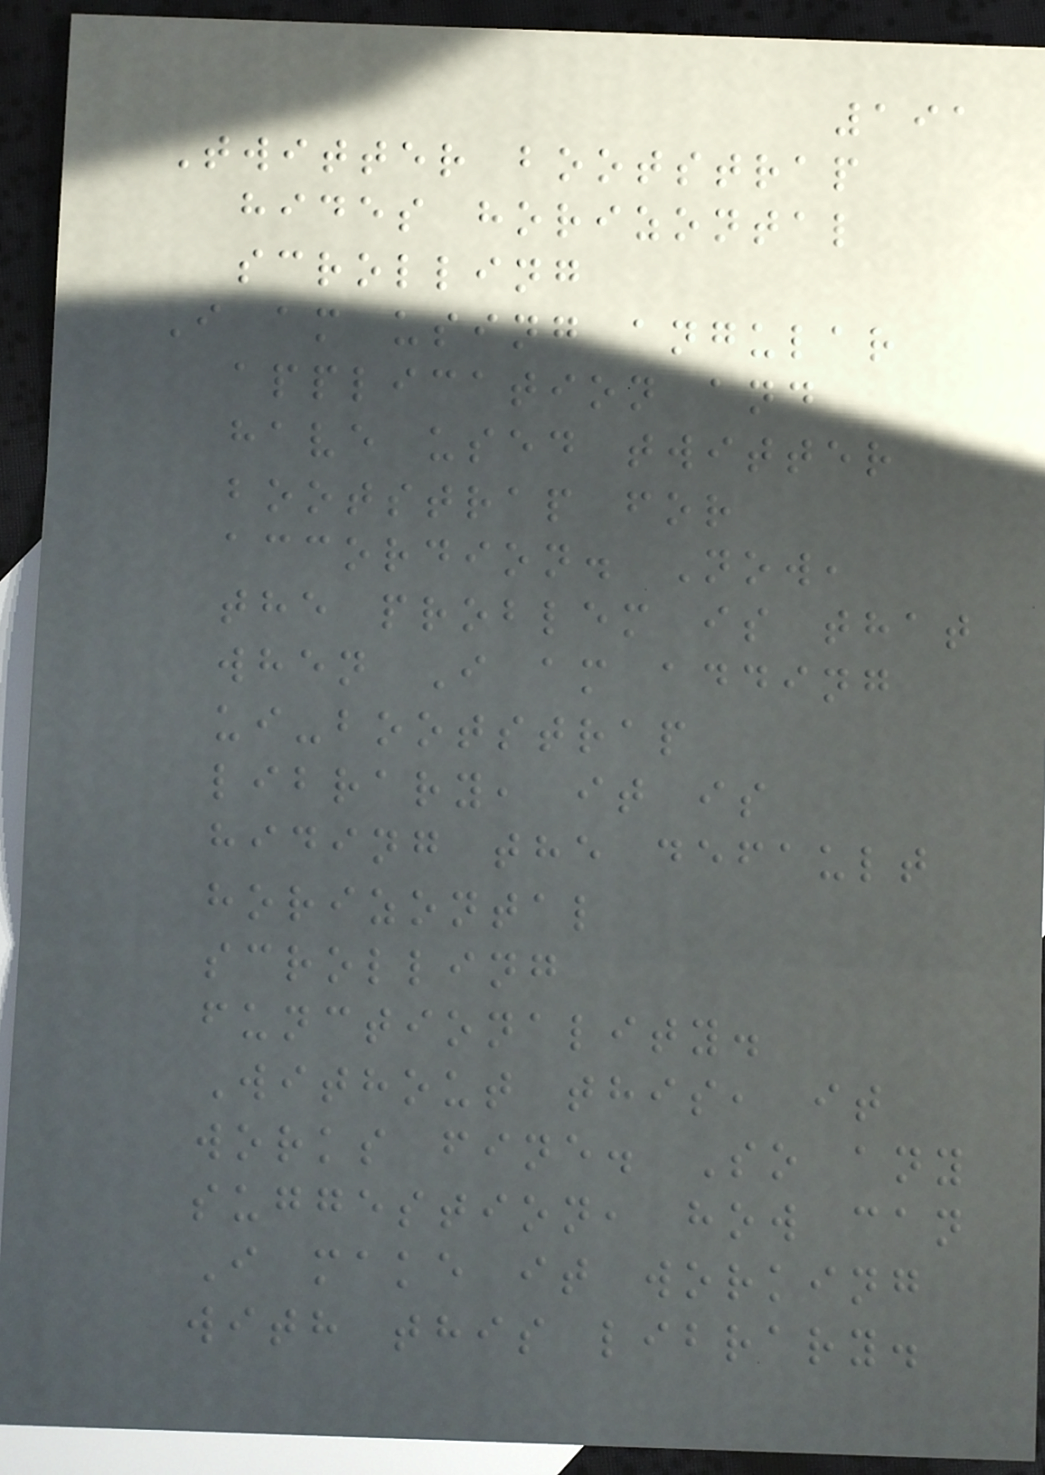191
Twitter bootstrap
hides horizontal
scrolling
I am using angular
application and
have used twitter
bootstrap for
accordion. Now,
the problem is that
when I am adding
ui-bootstrap
library, it is
hiding the default
horizontal
scrolling
functionality.
Without this, it
works fine. So any
suggestion, how can
I make it working
with this library.
